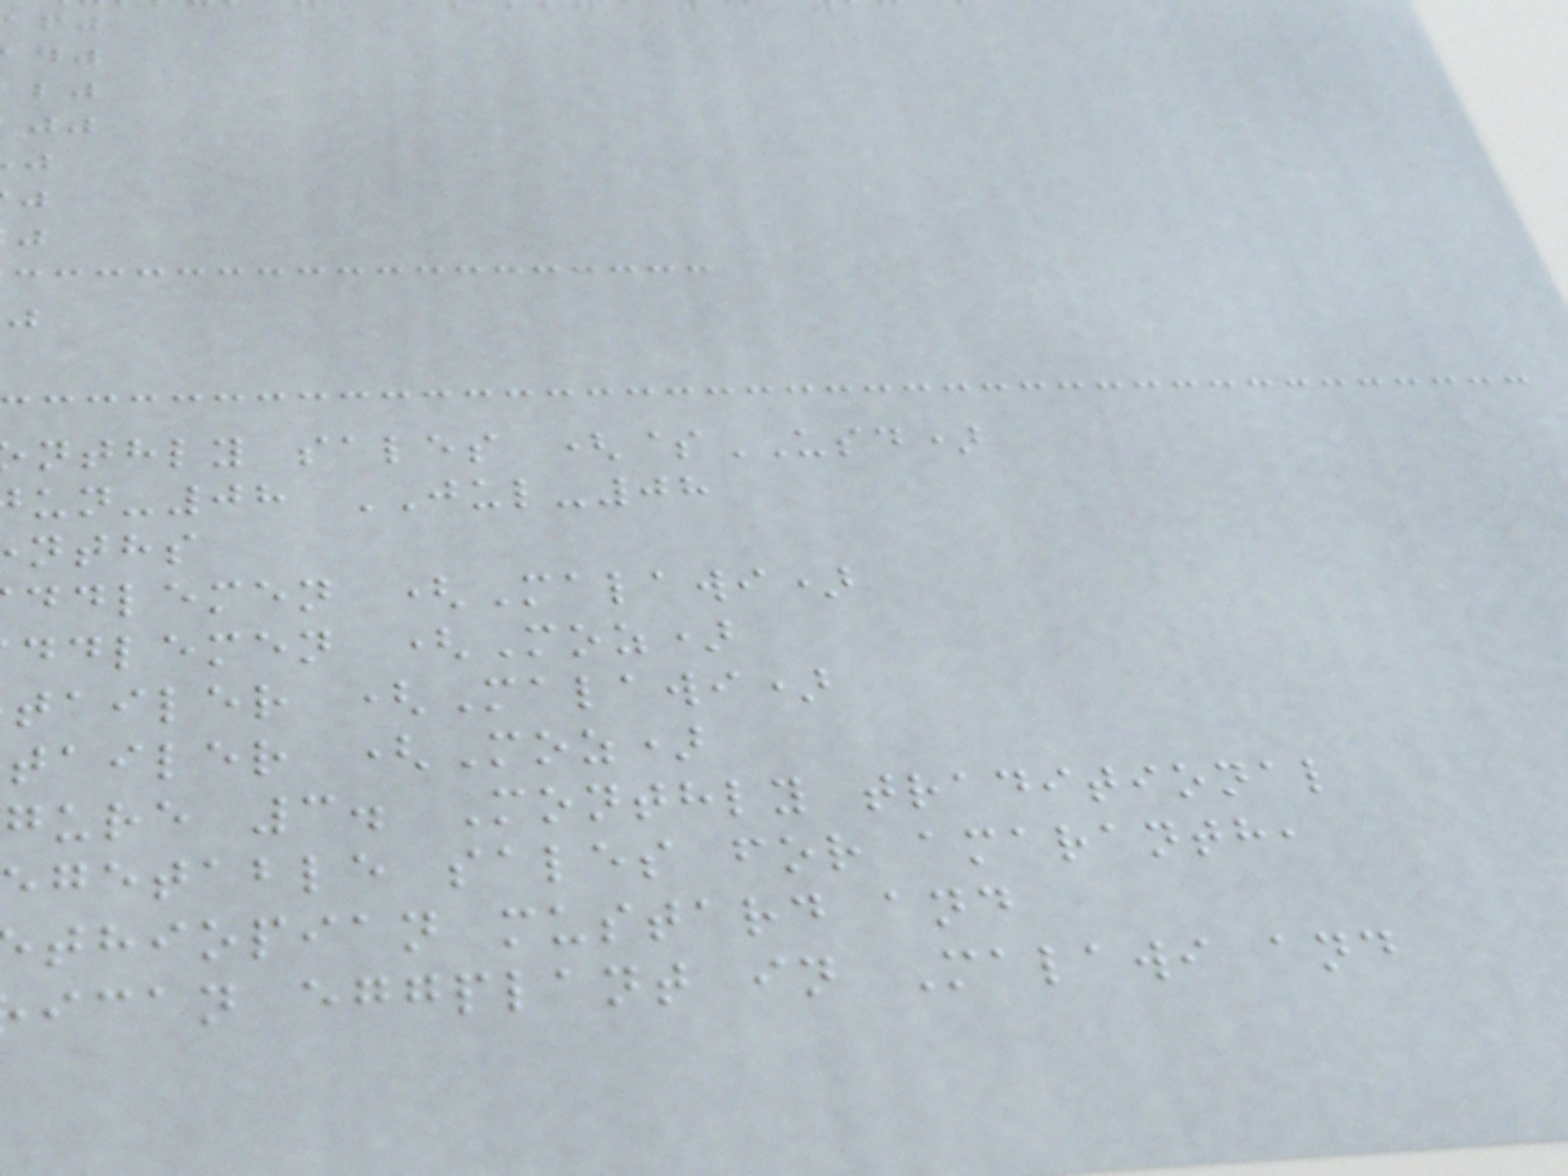nthly sales ($USD)
un-08 JUL-08
nths
ddlemen (Malawi)
ddlemen (Moz)
tailer (Malawi)
tailer (Moz)
gure 3. Monthly traditional
getable sales for amaranth,
thiopian mustard and
ican eggplant in Malawi and
